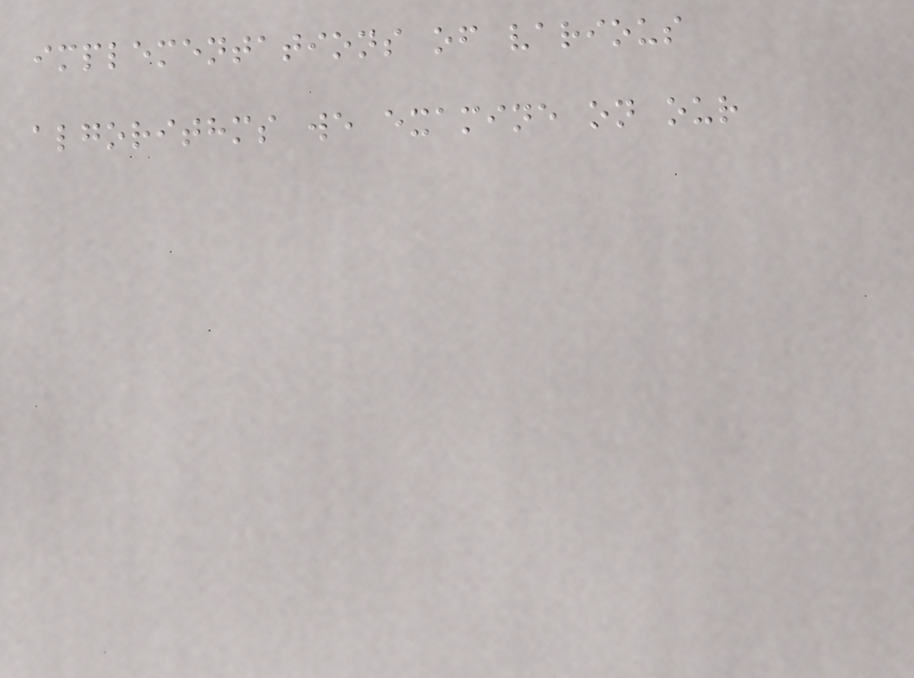implementations of various
algorithms we examine on our
